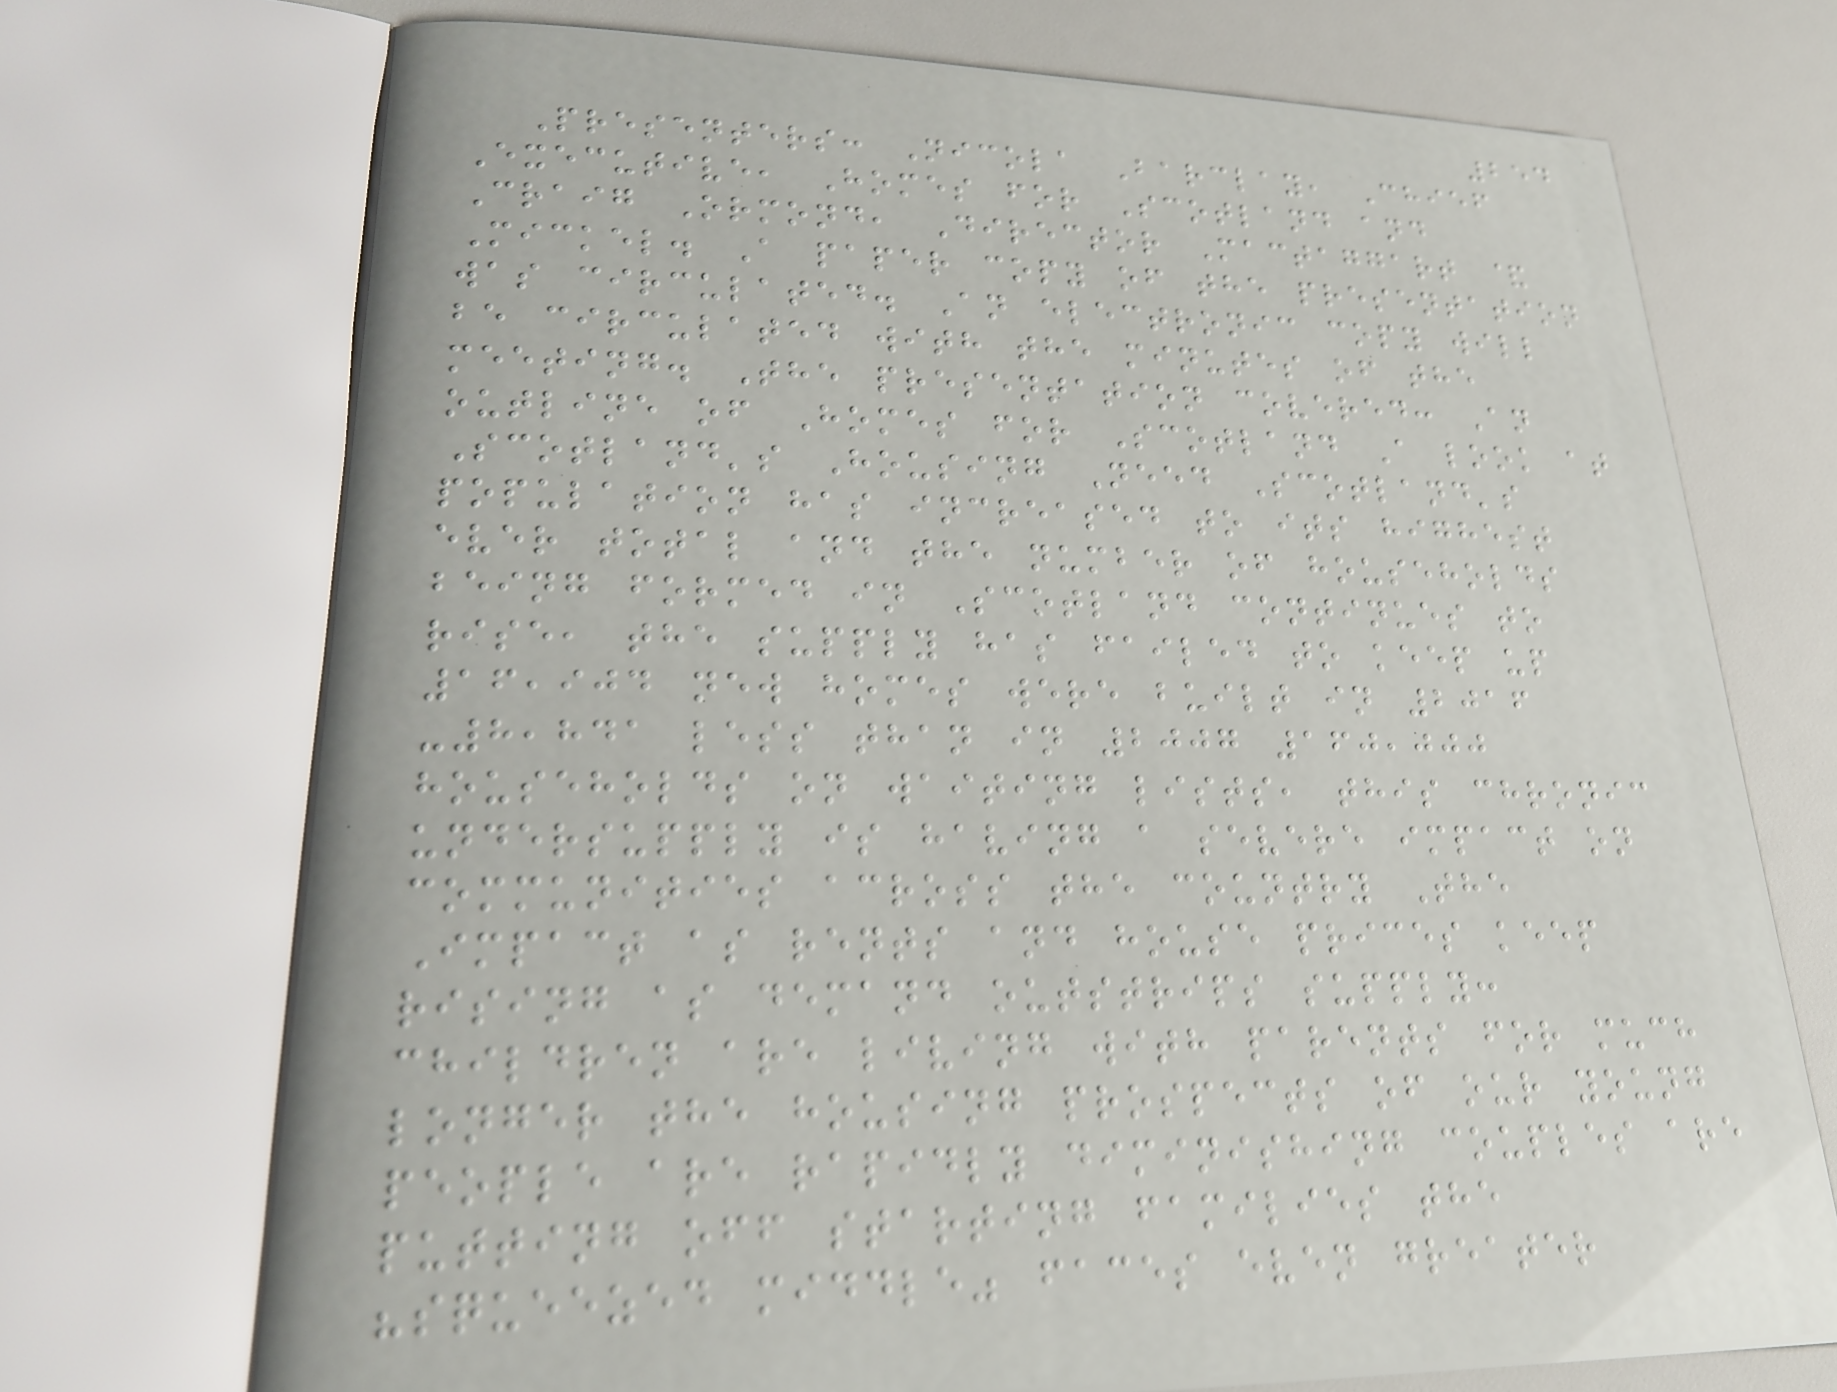254
Presenters: Nicola Barclay, Chief
Executive, Homes for Scotland and
Craig Ormond, Director Mactaggart &
Mickel. A paper copy of the presentation
was circulated. An electronic copy will
be circulated with the minutes of the
meeting. The presentation covered: An
outline of Homes for Scotland A look at
Scotland's Housing Need Scotland's
population has increased to its highest
ever total and the number of households
being formed in Scotland continues to
rise, the supply has failed to keep up
16,904 new homes were built in 2016
-8,841 less than in 2007 160,000
households on waiting lists, this chronic
undersupply is having a severe impact on
communities across the country The
Impact as rents and house prices keep
rising as demand outstrips supply:
children are living with parents for much
longer the housing prospects of our young
people are rapidly diminishing couples are
putting off starting families the
"squeezed middle" faces even greater
